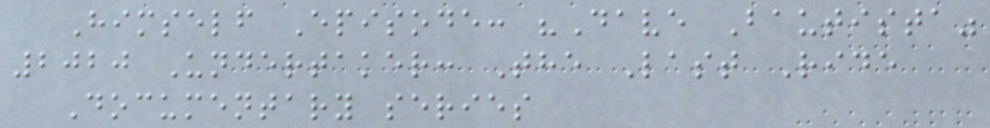Himself Episode: "Dave Bautista"
2020 Undertaker: The Last Ride
Documentary series
